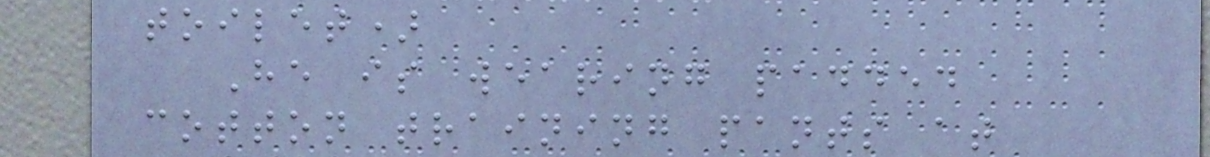toilet)
He is wearing padded
cotton training pants at
